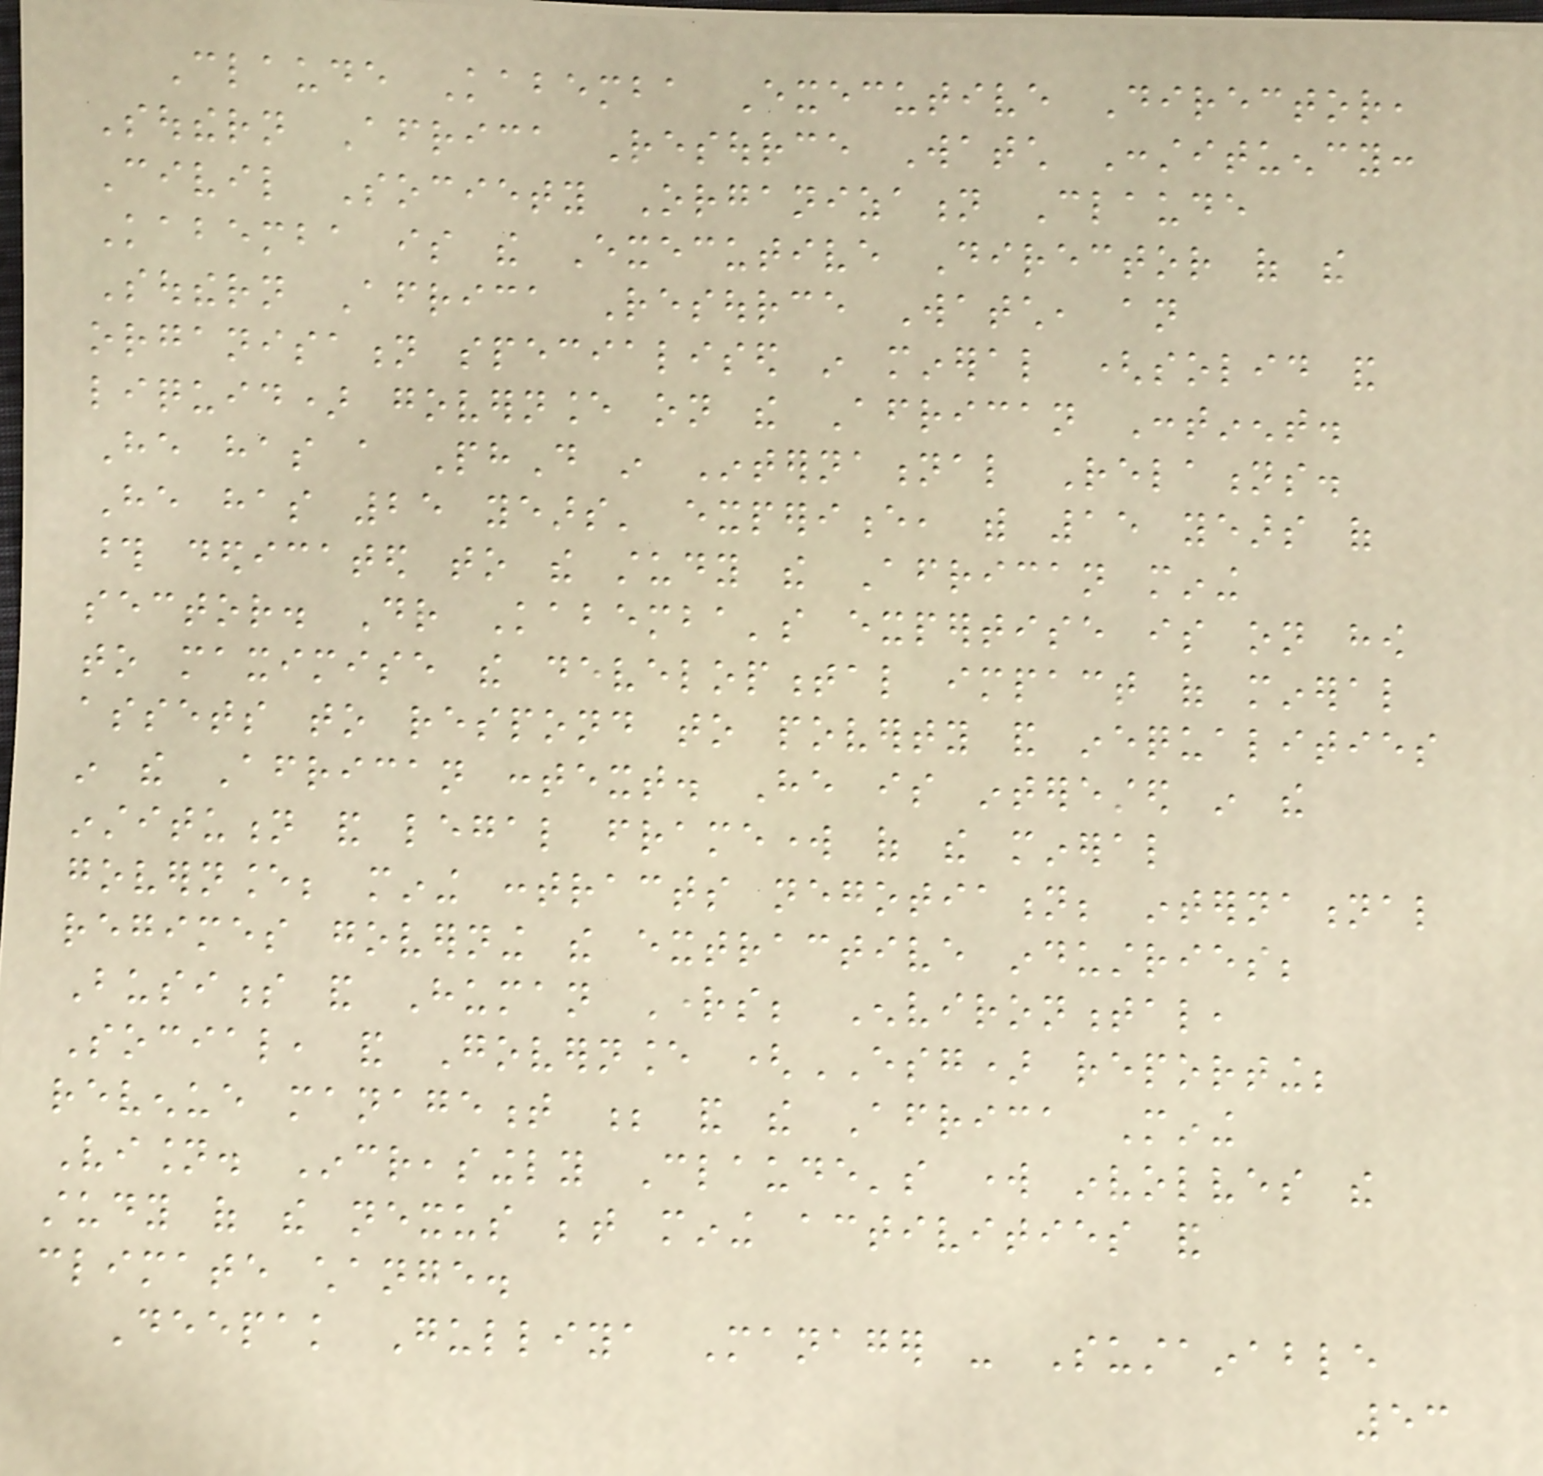Claude Kabemba Executive Director,
Southern Africa Resource Watch Constituency:
Civil Society Organization Claude
Kabemba is the Executive Director of the
Southern Africa Resource Watch, an
organisation specialised in mineral (solid and
liquid) governance on the African Continent.
He has a PhD in International Relations.
He has 25 years' experience, with 15 years of
those dedicated to the study the African mining
sector. Dr Kabemba's expertise is on how
to maximise the developmental impact of mineral
assets to respond to poverty and inequalities
in the African context. He is interested in the
institution and legal framework of the mineral
governance; mining contracts negotiation; international
regimes governing the extractive industries;
Business and Human Rights; Environmental,
Social, and Governance (ESG) reporting;
revenue management ; and the Africa Mining
Vision. Increasingly Claude's work involves the
study of the nexus between mining activities and
climate change.
Deepak Gulliya Manager - Sustainable
53
